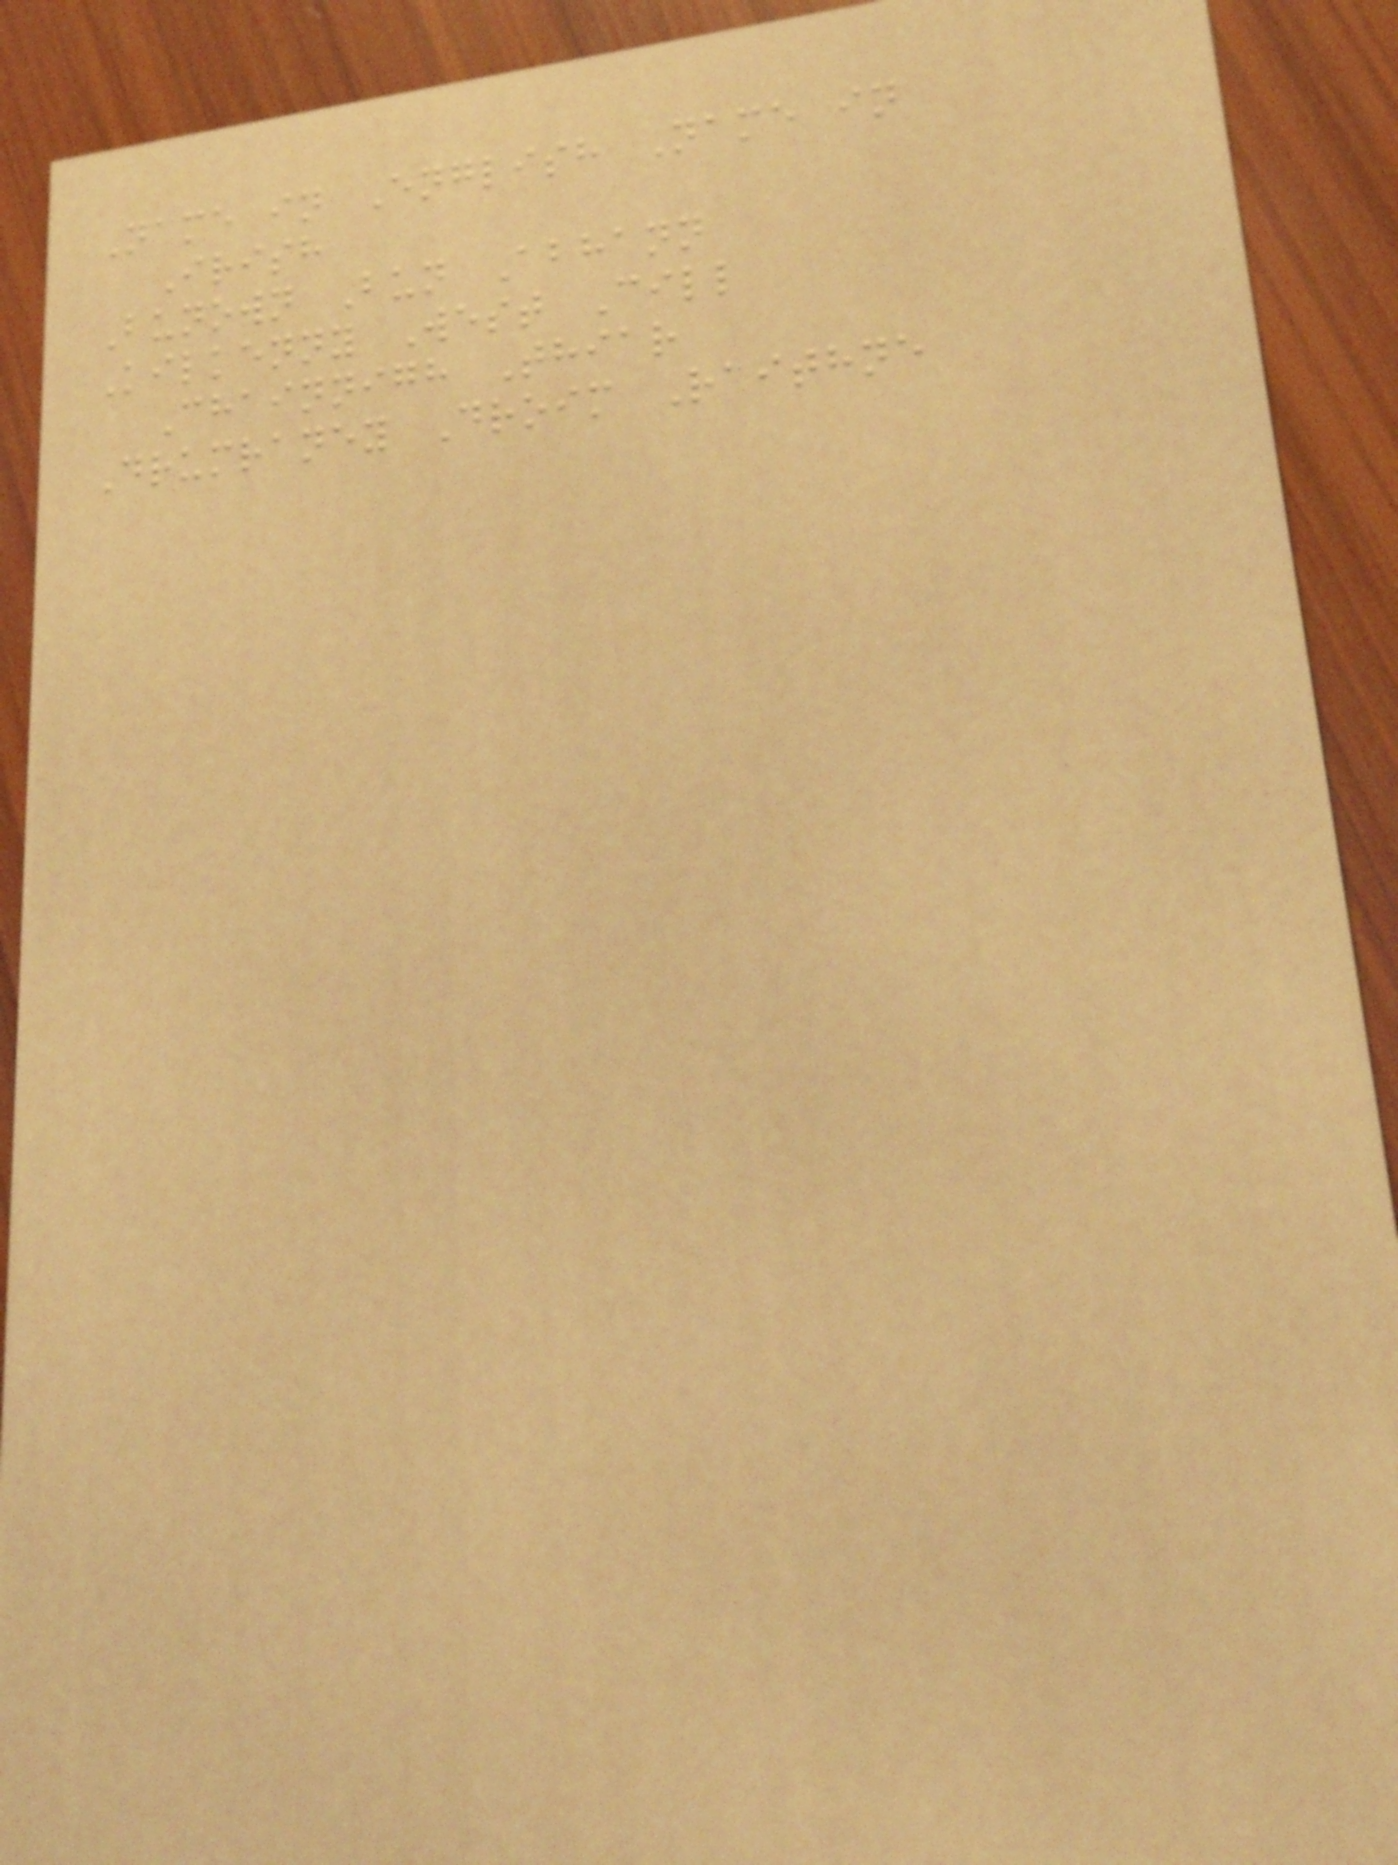Name in English Name in
Irish
Bunown Bun Abhann
Kilkenny West Cill
Chainnigh Thiar
Drumraney Droim Raithne
